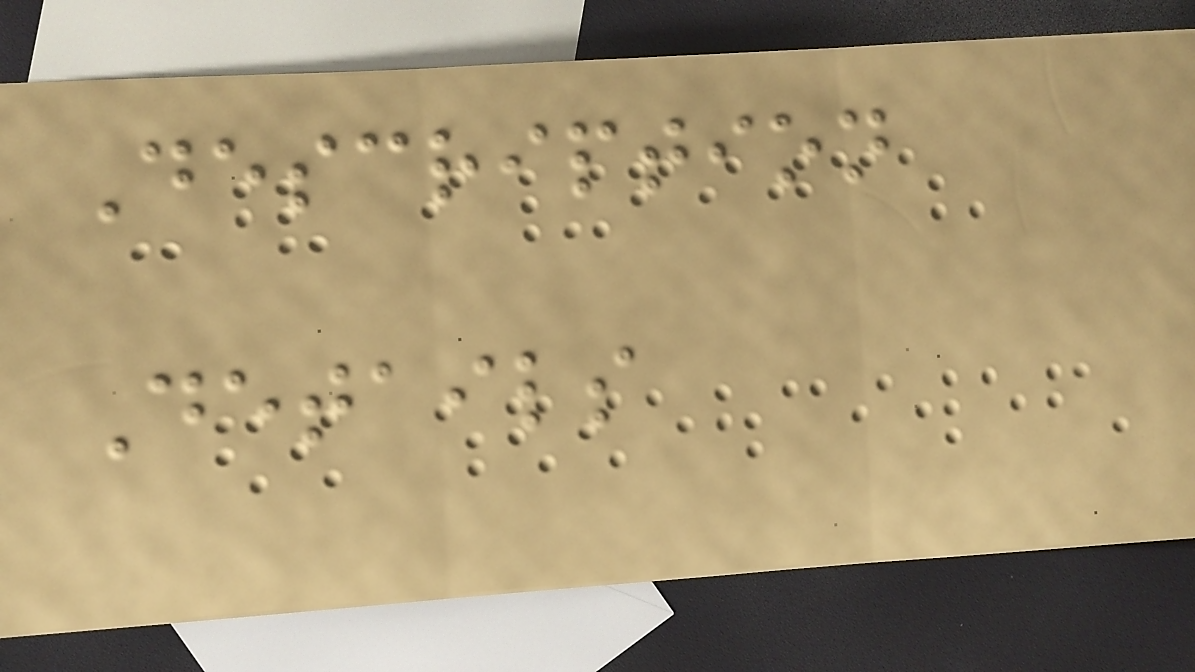Description
Details
